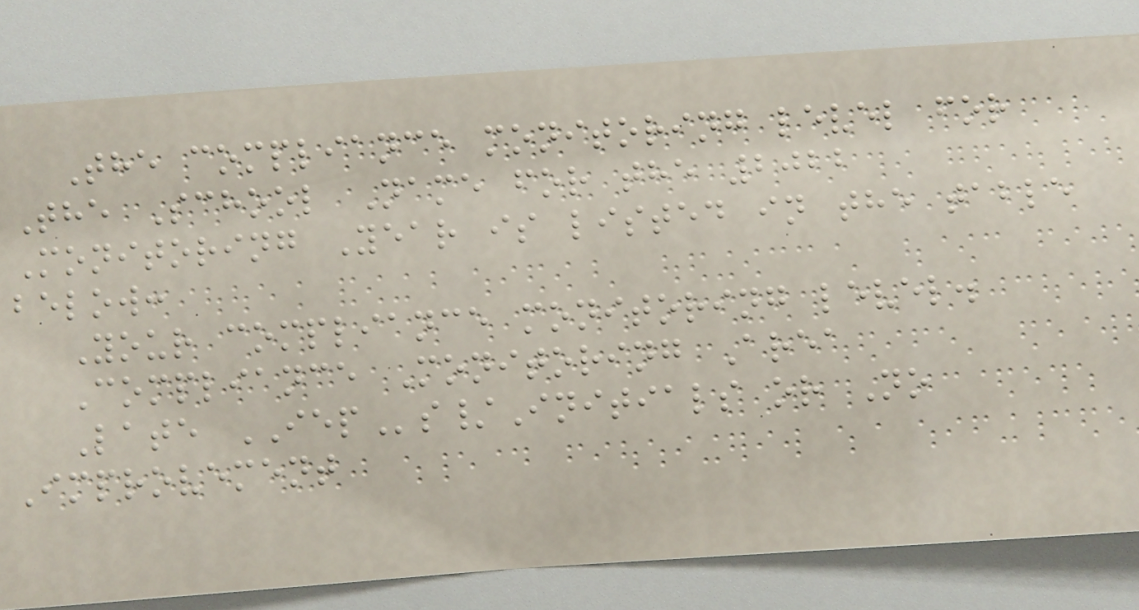The compliance monitoring level for
The School Name for the 2022
Monitoring Year is listed in the table
below:
Your compliance monitoring level.
Compliance Monitoring Area
Late IEPs/Initials or No
Improvement
